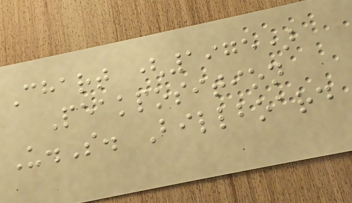Chart (1975)
Peakposition
U.S. Billboard
